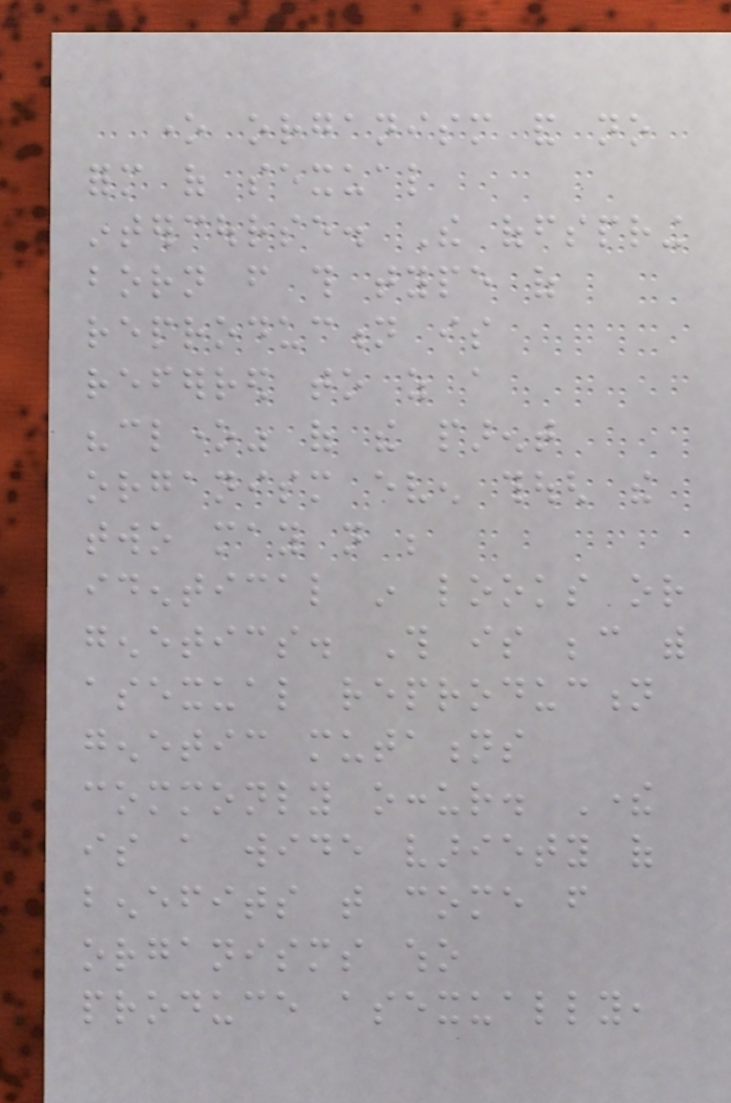one organism and no
form of sexual
intercourse. The offspring
born from this type of
reproduction is
referred to as a
"clone" of the parent
organism even though the
two may not be
identical in looks or
genetics. This is because with
asexual reproduction
genetic mutations
commonly occur. There
is a wide variety of
benefits that come from
organisms who
produce asexually,
